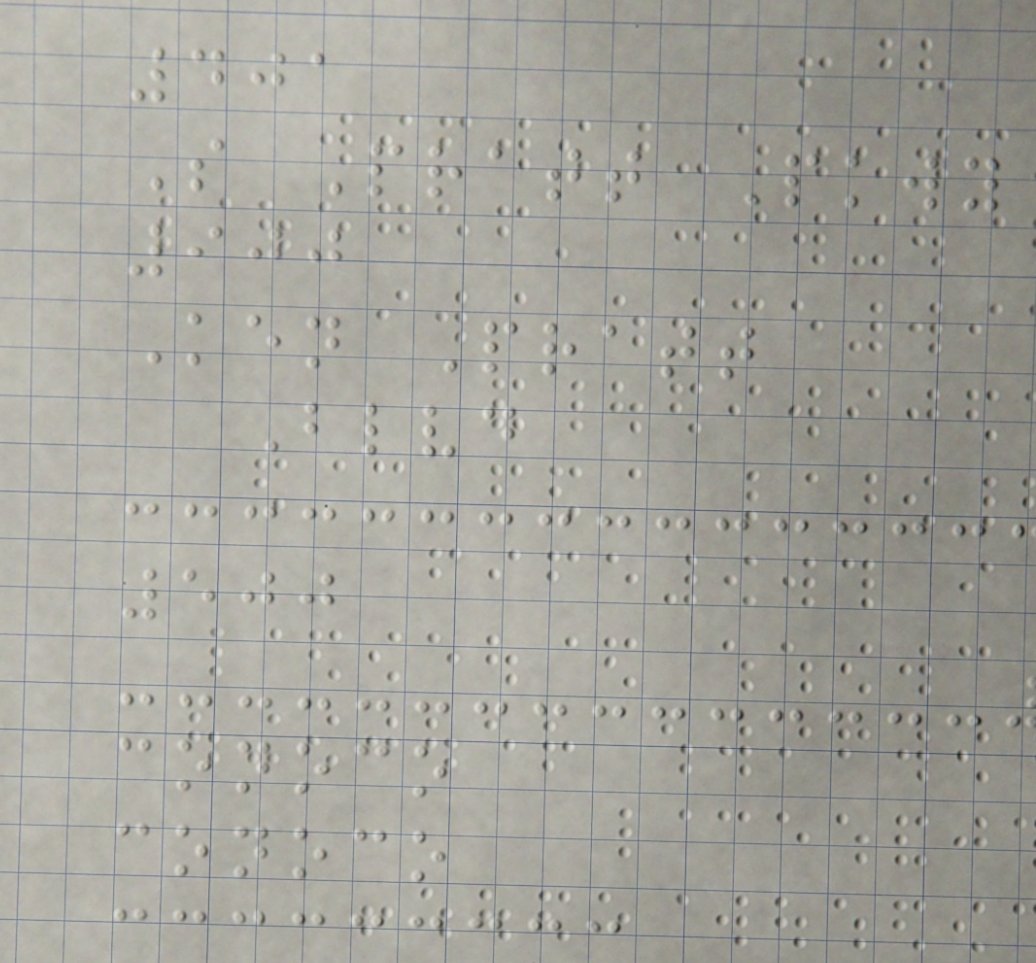401
S Pratt Pkwy
900
Ken Pratt
Blvd
500
conoco
conoco
